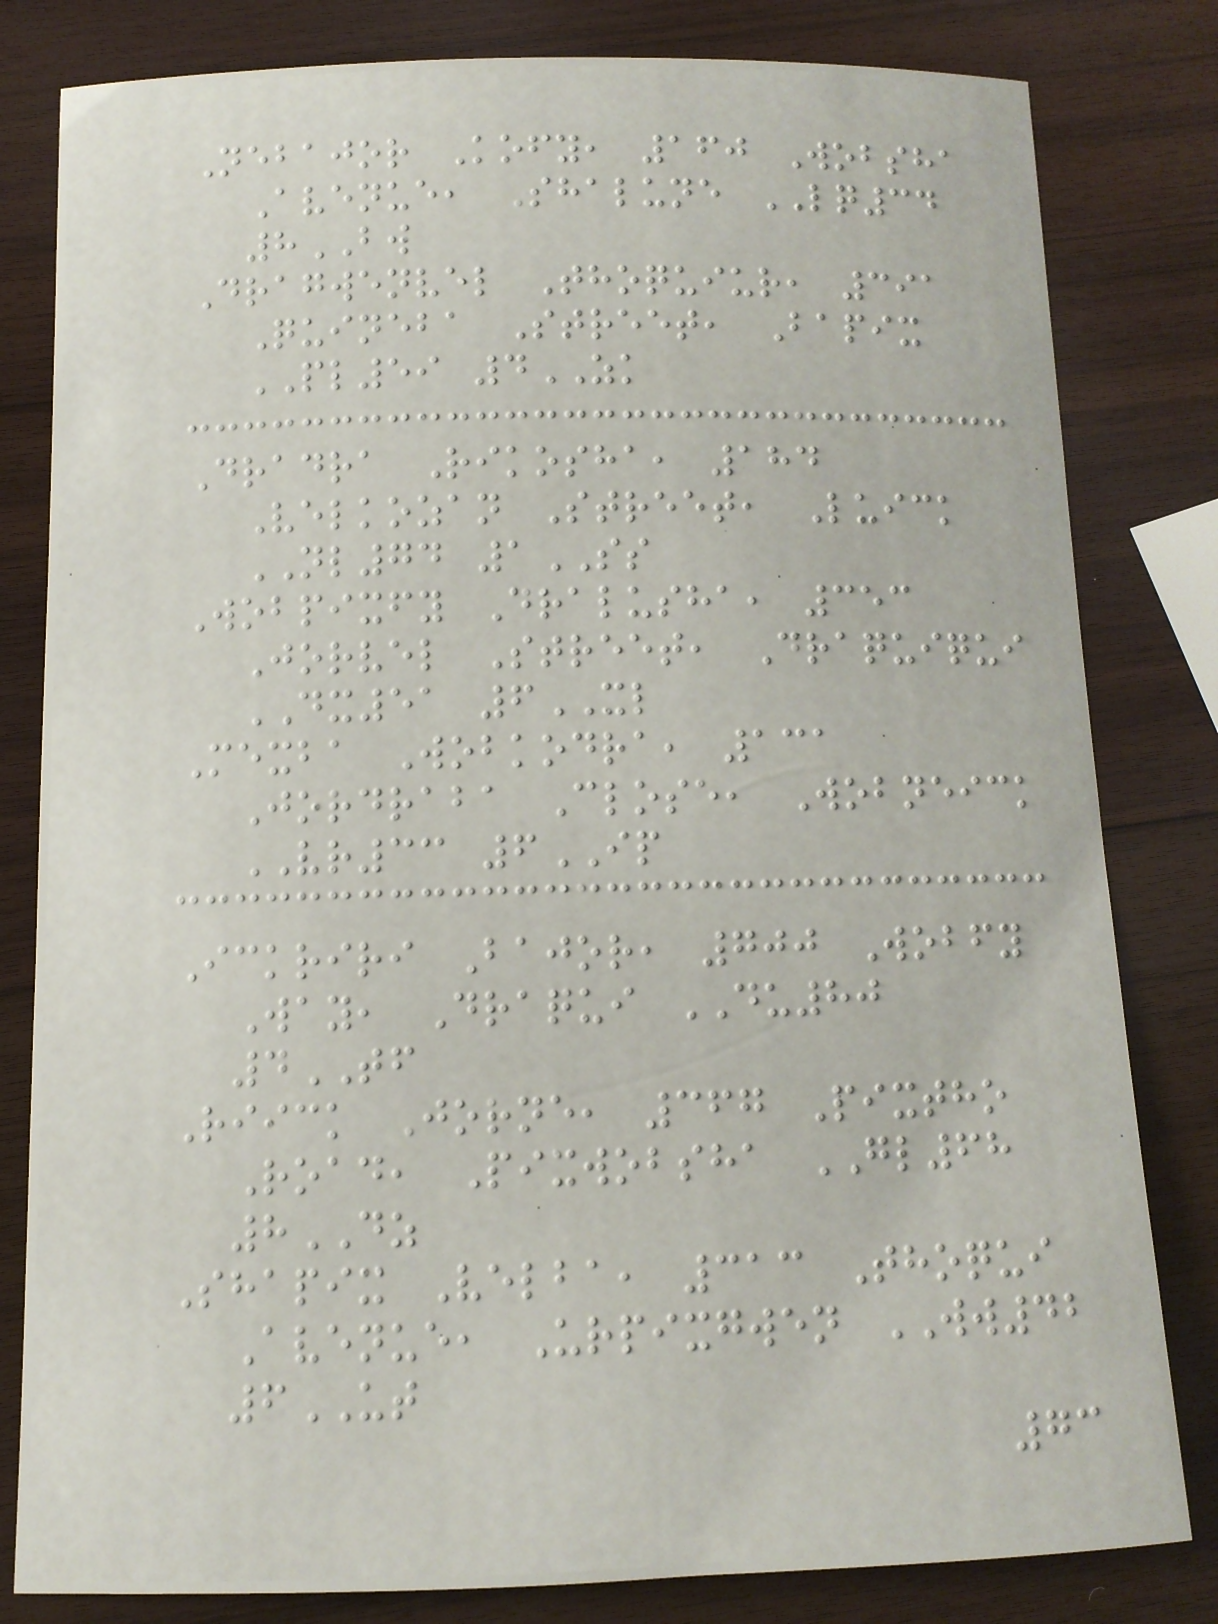Nebajor Kofy, 160 Wobsha
Avenue, Shalune LQ34
8BW
Dragwenvel Thoquiur, 391
Quineba Street, Bapix
PL59 4ZK
Dradra Rikosha, 184
Velkozan Street, Luick
NL74 1SS
Wobpixfy Dralusha, 353
Jorvel Street, Draquiqui
DX51 6XL
Mexba Wobkodra, 131
Jordraba Close, Wobneick
VR33 6IP
Ickriri Bajor, 700 Wobfy
Way, Draqui DU80
4TF
Riick Jorne, 367 Pixtho
Road, Pixwobsha GL68
8DZ
Shapix Velba, 313 Thoqui
Avenue, Urpixgwen WW42
6UT
73
